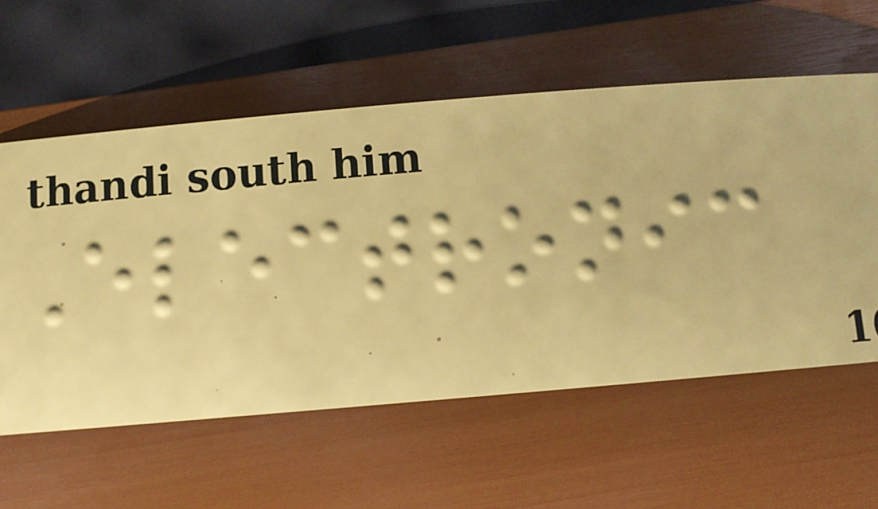Electronic
